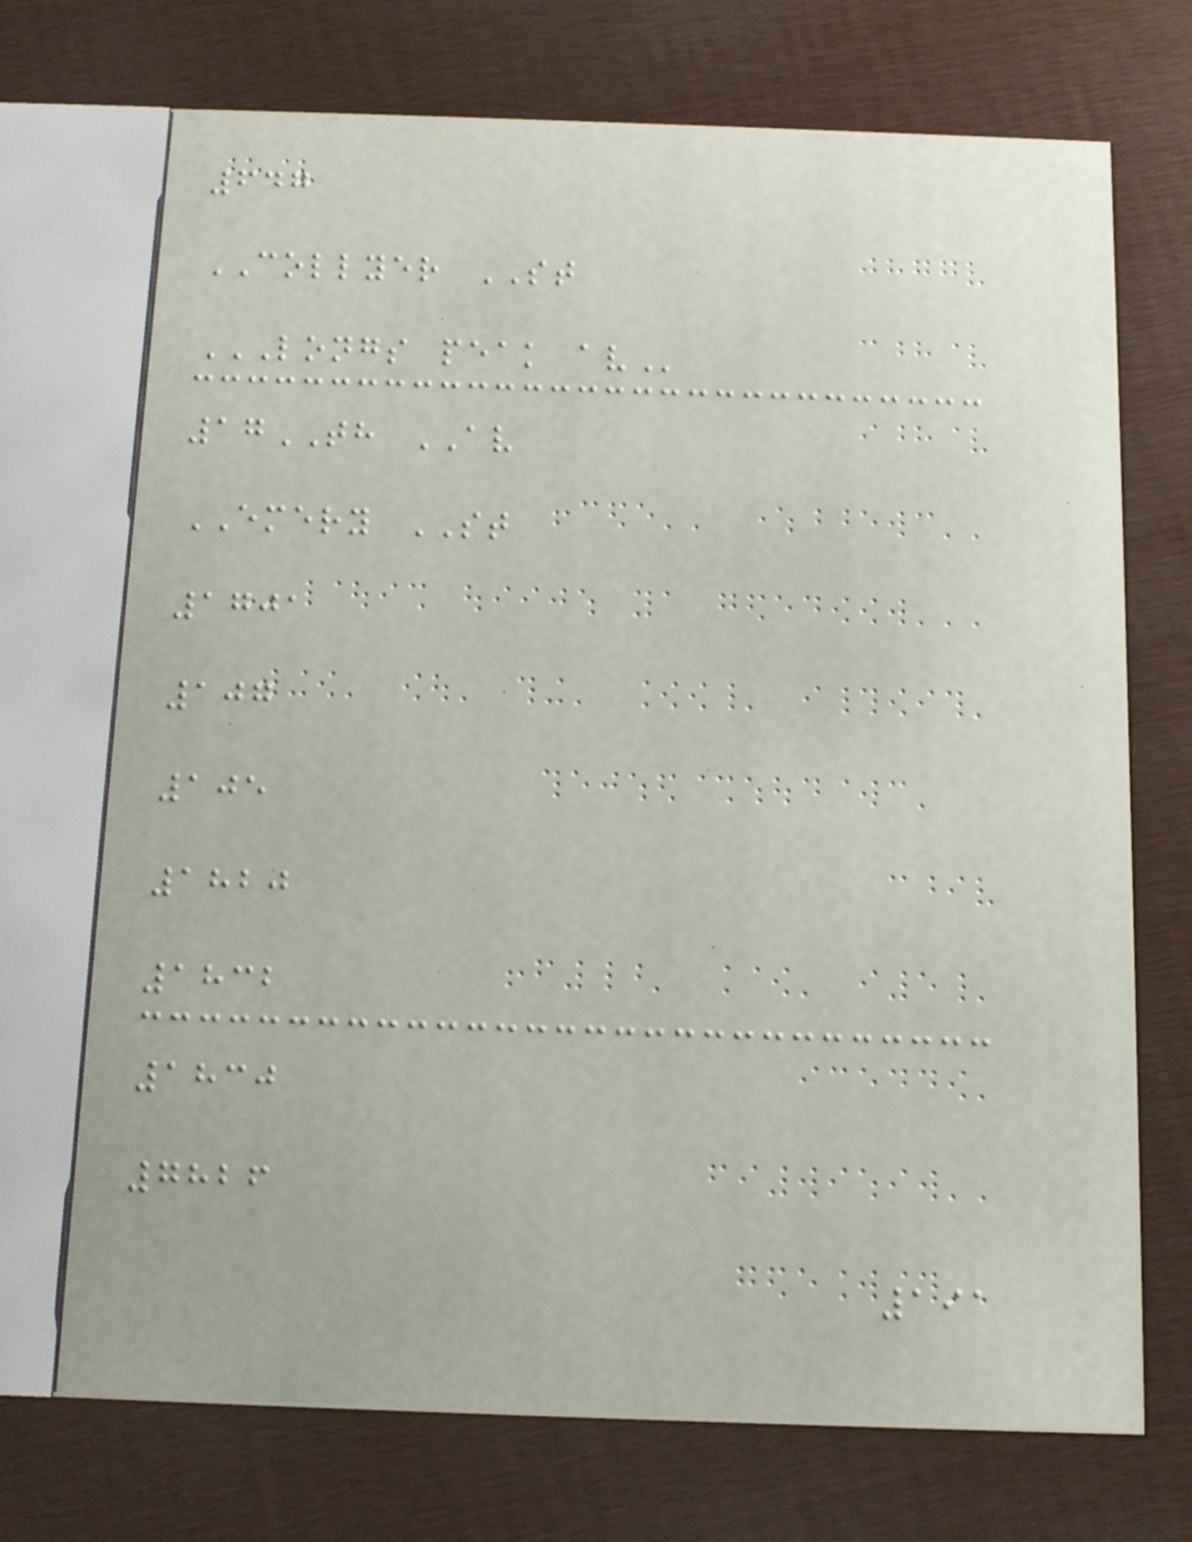647
COLLYER ST
LONGS PEAK AV
17TH AV
EMERY ST
1701
107
105
1820
1832
1830
7826
191
